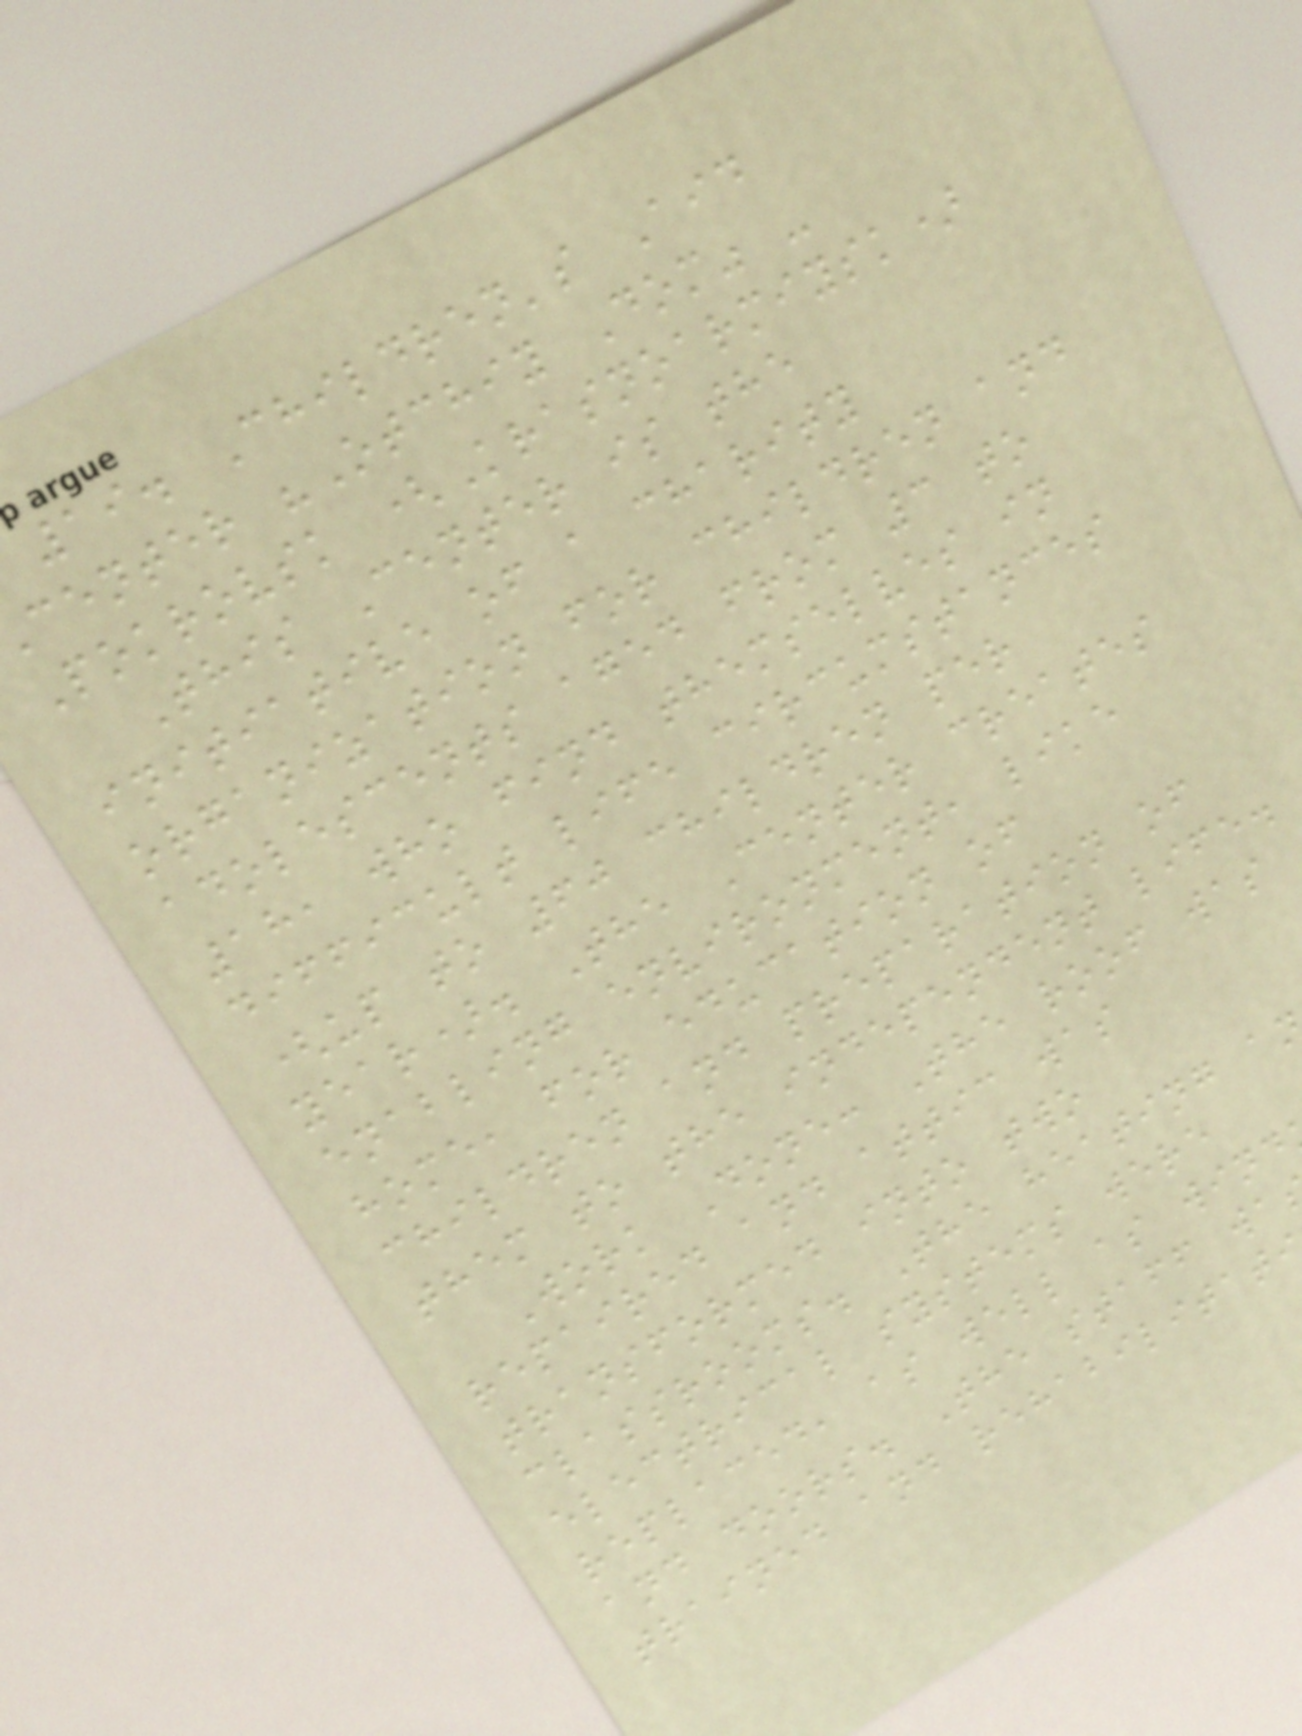19. Children's Aid
center "Otchiy Dom" -
Pokrovsk (Krasnoarmiysk)
This Center is the
initiative of a charity
organization for children and
adolescents aged from 3 to
18, who find themselves in
difficult life circumstances
(up to 60 children per
year). The Center creates
enabling environment, like
home, for education of
children and preparation of
them to the independent life.
Work Done: The roof was
repaired and attic was
transformed into two
classrooms. The heating a
electrical systems were
replaced, as well as wind
and doors. The staff wa
trained and rehabilitat
